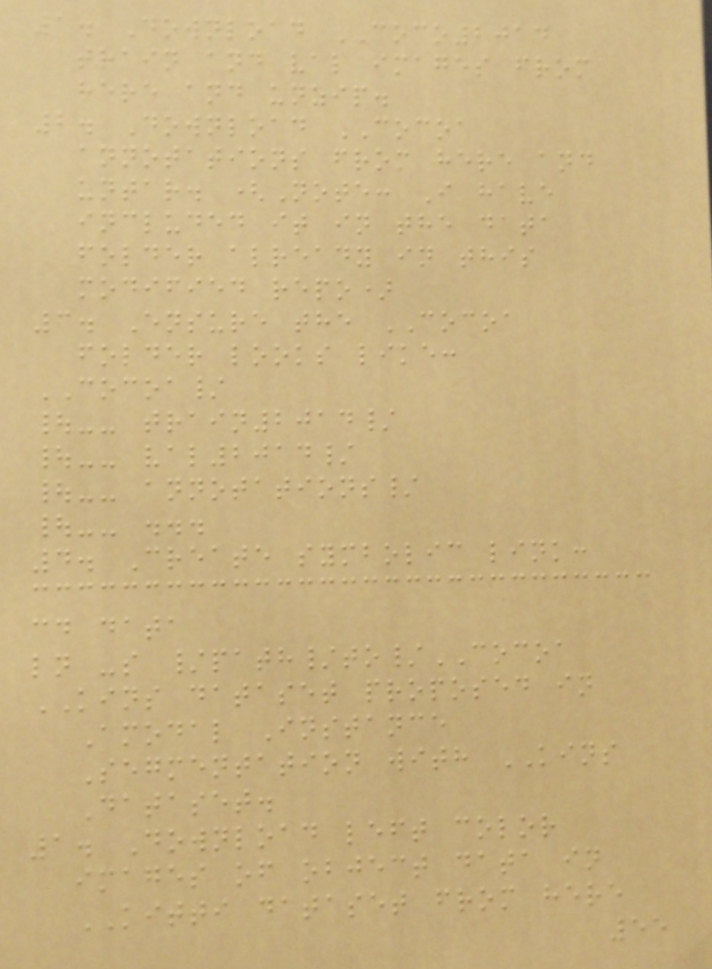1. Download COCO2014
train and val images from
here and unzip.
2. Download COCOA
annotations from here and
untar. (Note: I have
included it in the data
folder already in this
modified repo)
3. Ensure the COCOA
folder looks like:
COCOA/
|-- train2014/
|-- val2014/
|-- annotations/
|-- ...
4. Create symbolic link:
cd data
ln -s /path/to/COCOA
KINS dataset proposed in
Amodal Instance
Segmentation with KINS
Dataset.
1. Download left color
images of object data in
KITTI dataset from here
55
